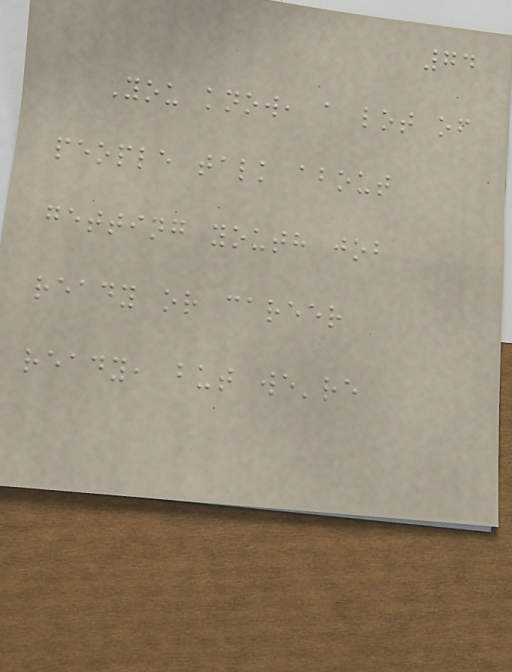74
You know, a lot of
people talk about
getting youth job
ready or career
ready, but we're
